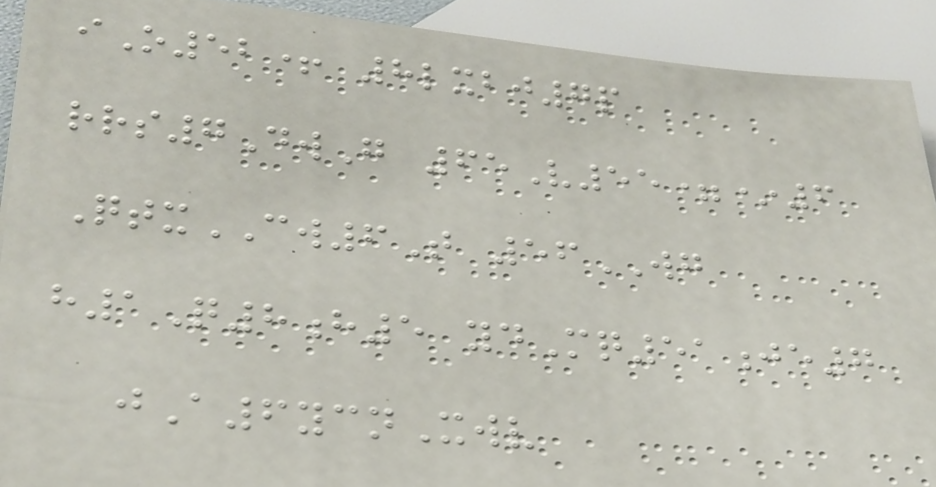iO52+ 8lxbj7p
rrs7DwG 65V55=*6
QtxCW6T 56WG
h1Q8h5 ydMq51je7
jA6ycnXwv
